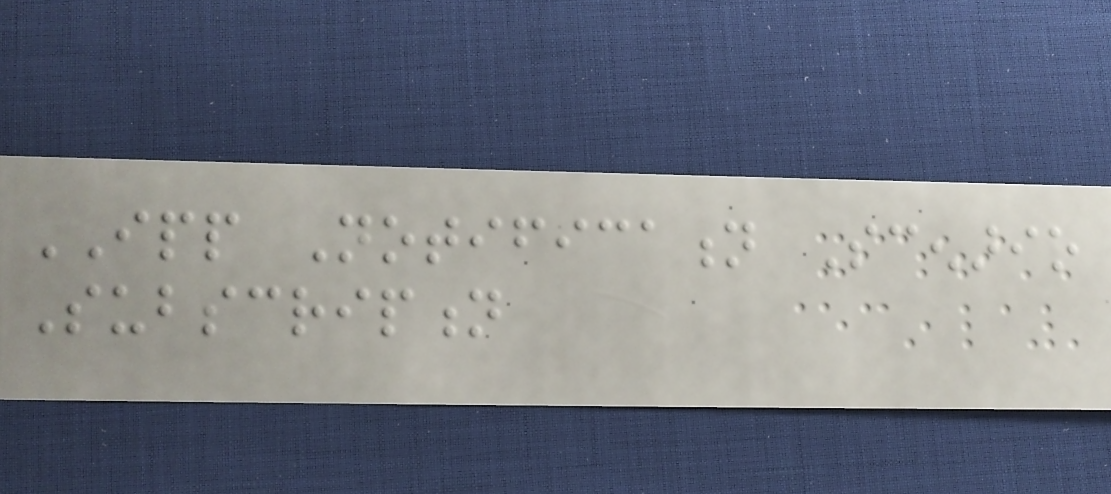IPP Notification Scenario
Subscription
